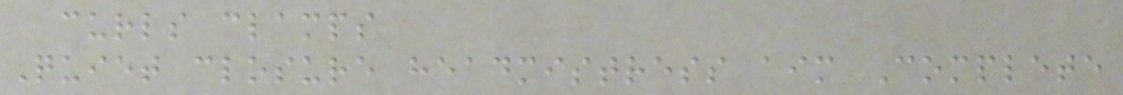curls clamps
Quiet closure headmistress aim Complete
